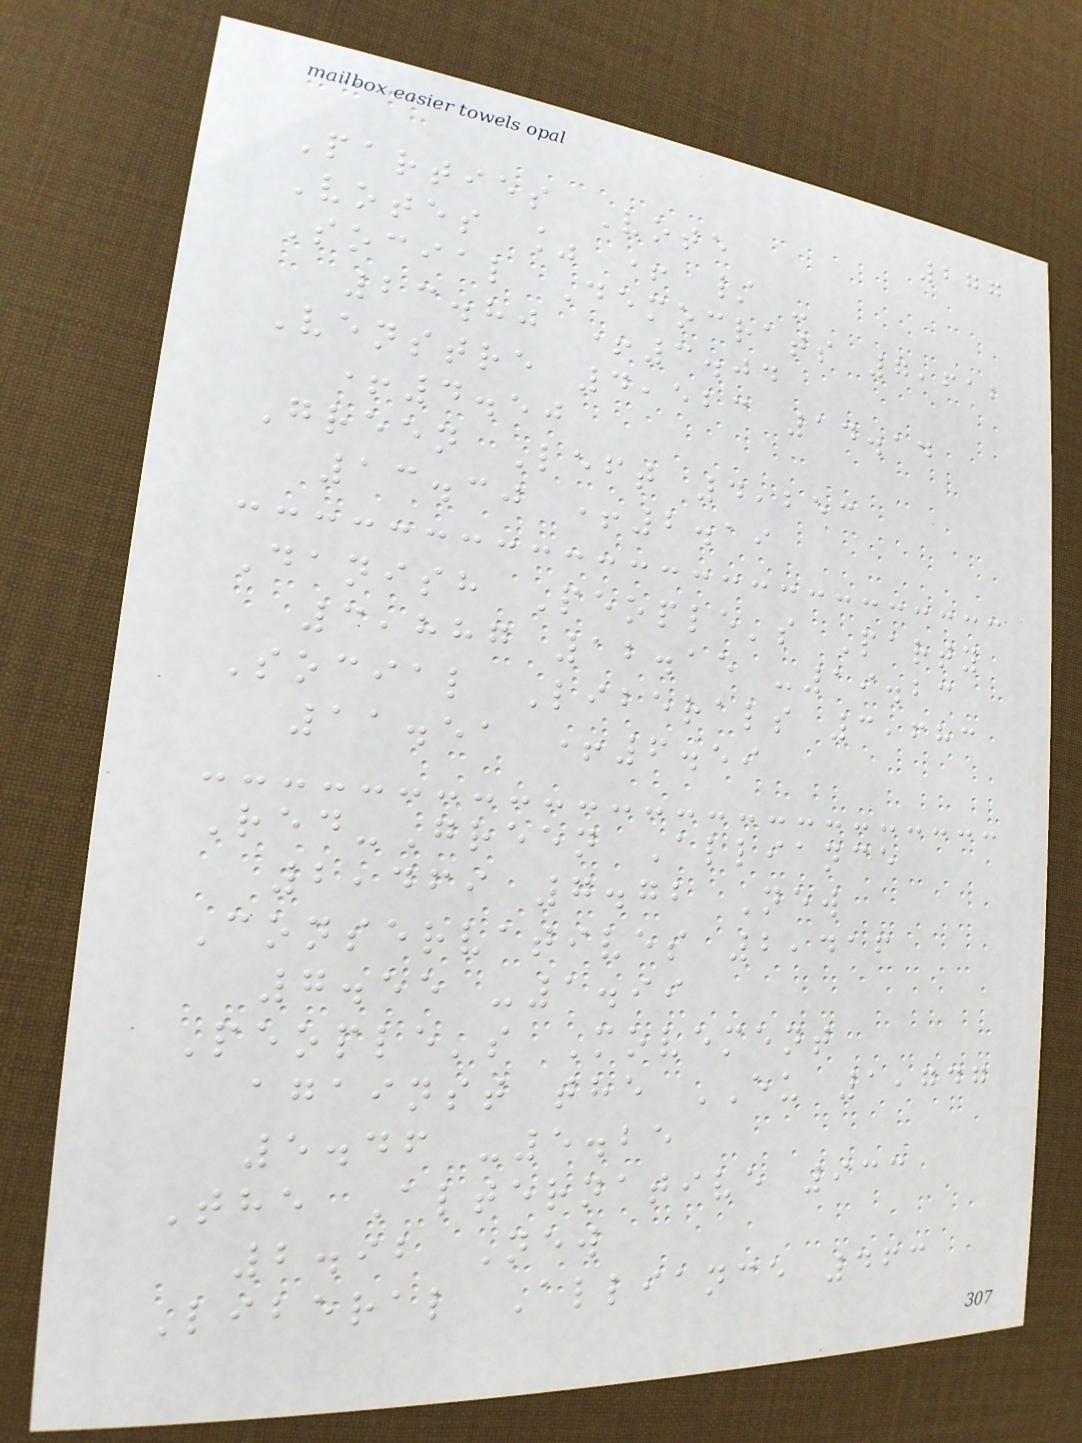277
Parties Vote
Votes % + / -
Social Democrats 7,612
23.80 +3.04
Venstre 4,523 14.14
+4.50
Green Left 4,253
13.30 +2.19
Danish People's Party
3,887 12.15 -19.23
Social Liberals 3,683
11.51 +6.59
Red-Green Alliance
2,469 7.72 New
Conservatives 2,416
7.55 -1.99
People's Movement
against the EU 1,747
5.46 -5.25
The Alternative 933
2.92 New
Liberal Alliance 463
